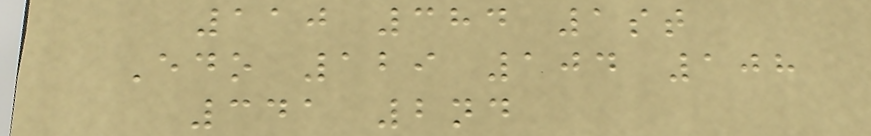110 384 1st
Edo 129 104 108
341 2nd
